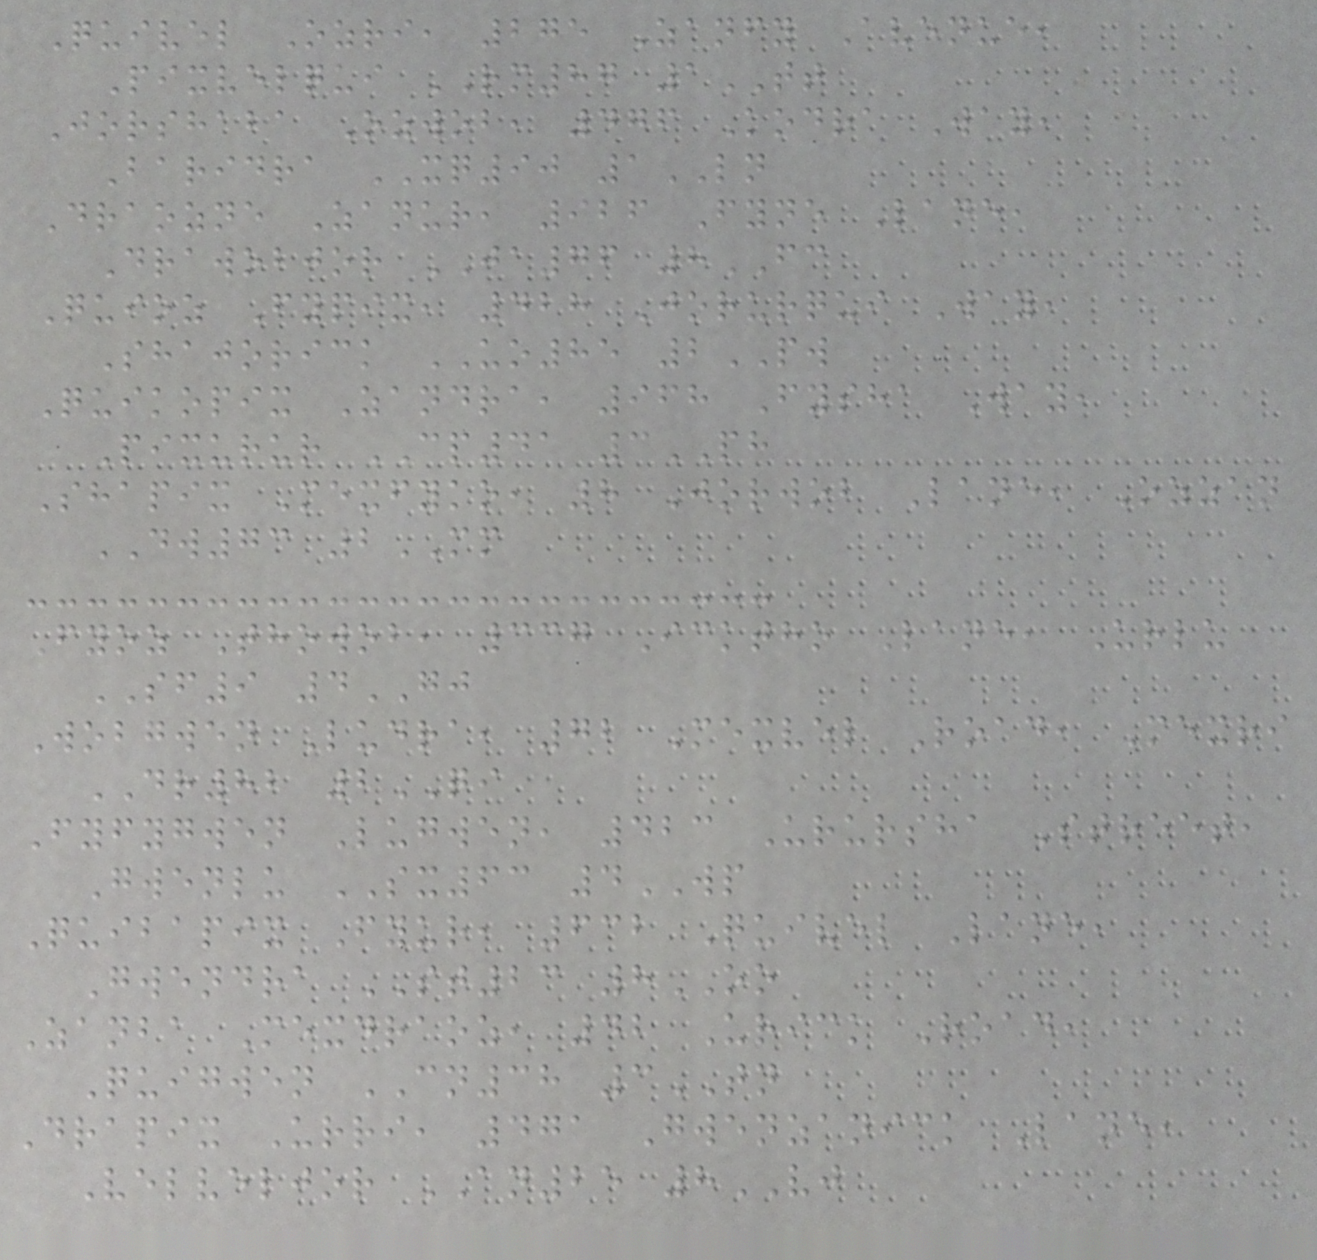Quivel Ozri, 275 Zanfy Avenue,
Pixvelqui RM87 1TT
Jorshaba Ozwob, 476 Kodra Way,
Baridra XQ90 1LN
Draozne Zanur, 926 Fyne Lane,
Drawobjor JA76 8FC
Quioz Fypix, 428 Jorurqui Way,
Shajorick UO85 2PW
Quikopix Zandra, 968 Fysha Way,
Pixurur CP41 3PH
Shapix Mexfyko, 8 Jorwob Lane, Ozzan
DW73 2MM
Fyoz Thowob, 337 Icktho Lane, Urlu
SF9 4GJ
Wobgwen Ludra, 72 Mexvel Road, Mexri
DR82 2QI
Fyfygwen Lugwen, 423 Urursha Street,
Gwenlu SX63 4WP
Quibapix Fyur, 632 Quivel Lane,
Gwendra ST23 8OO
Zanba Mexdraoz, 42 Urick Road,
Quigwen CN38 3TN
Drapix Urri, 471 Gwenzanick Lane,
Velveljor AN25 8VJ
